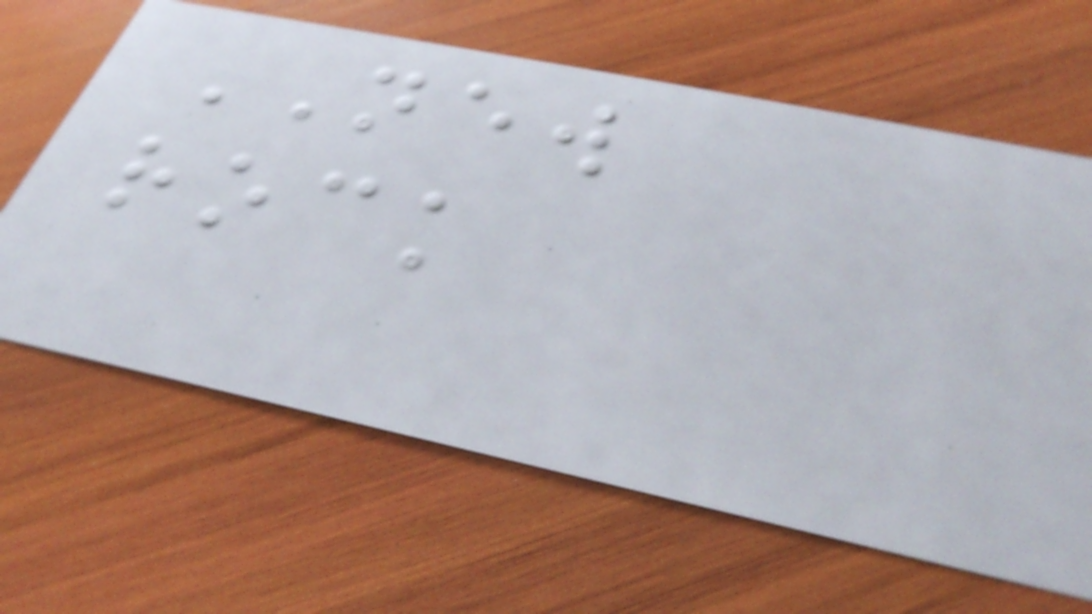NEW
rock
